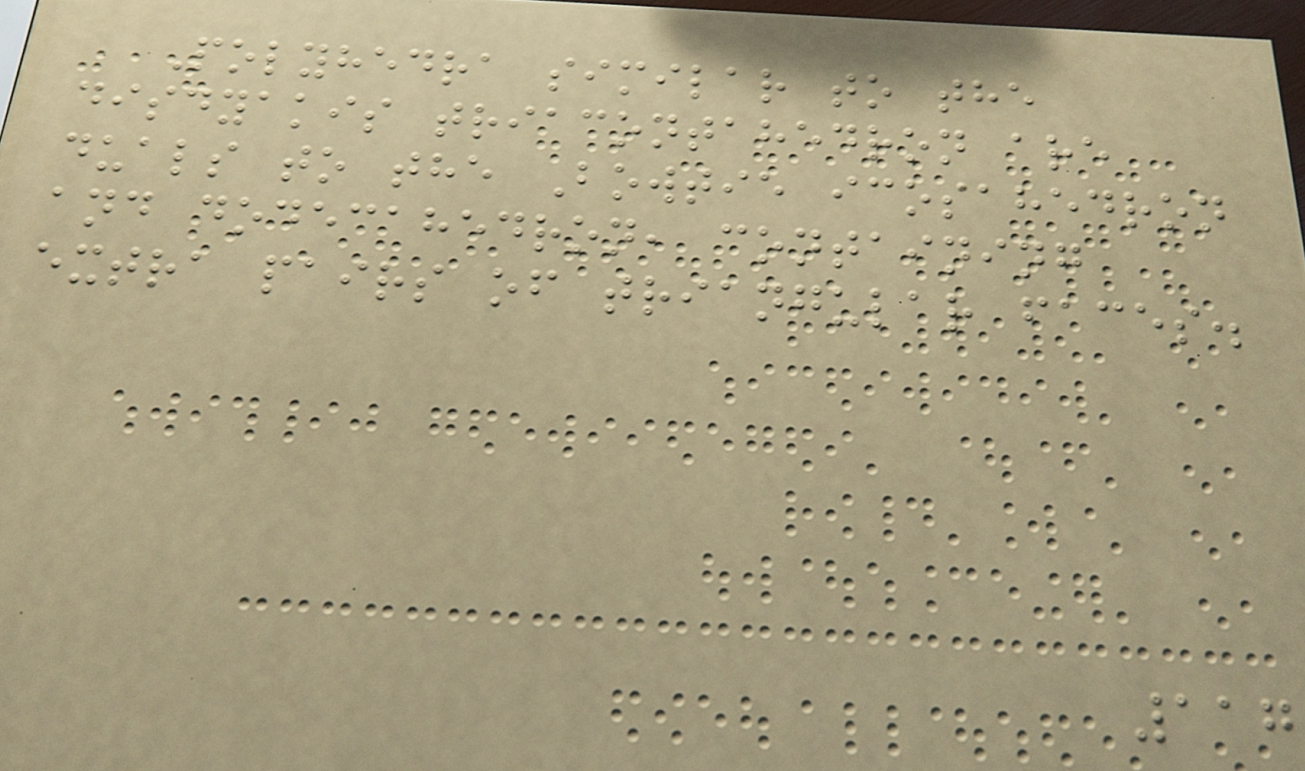Polyhedra similar to the
disdyakis triacontahedron are
duals to the Bowtie icosahedron
and dodecahedron, containing
extra pairs of triangular faces.
117
